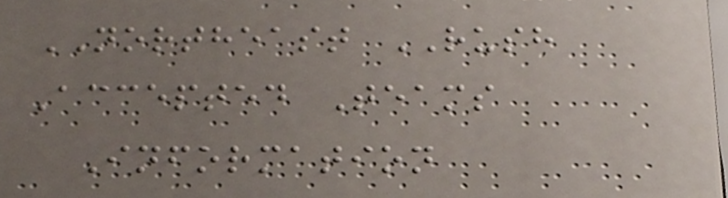NORTHEAST RUSH
Accepted Teams
Information
